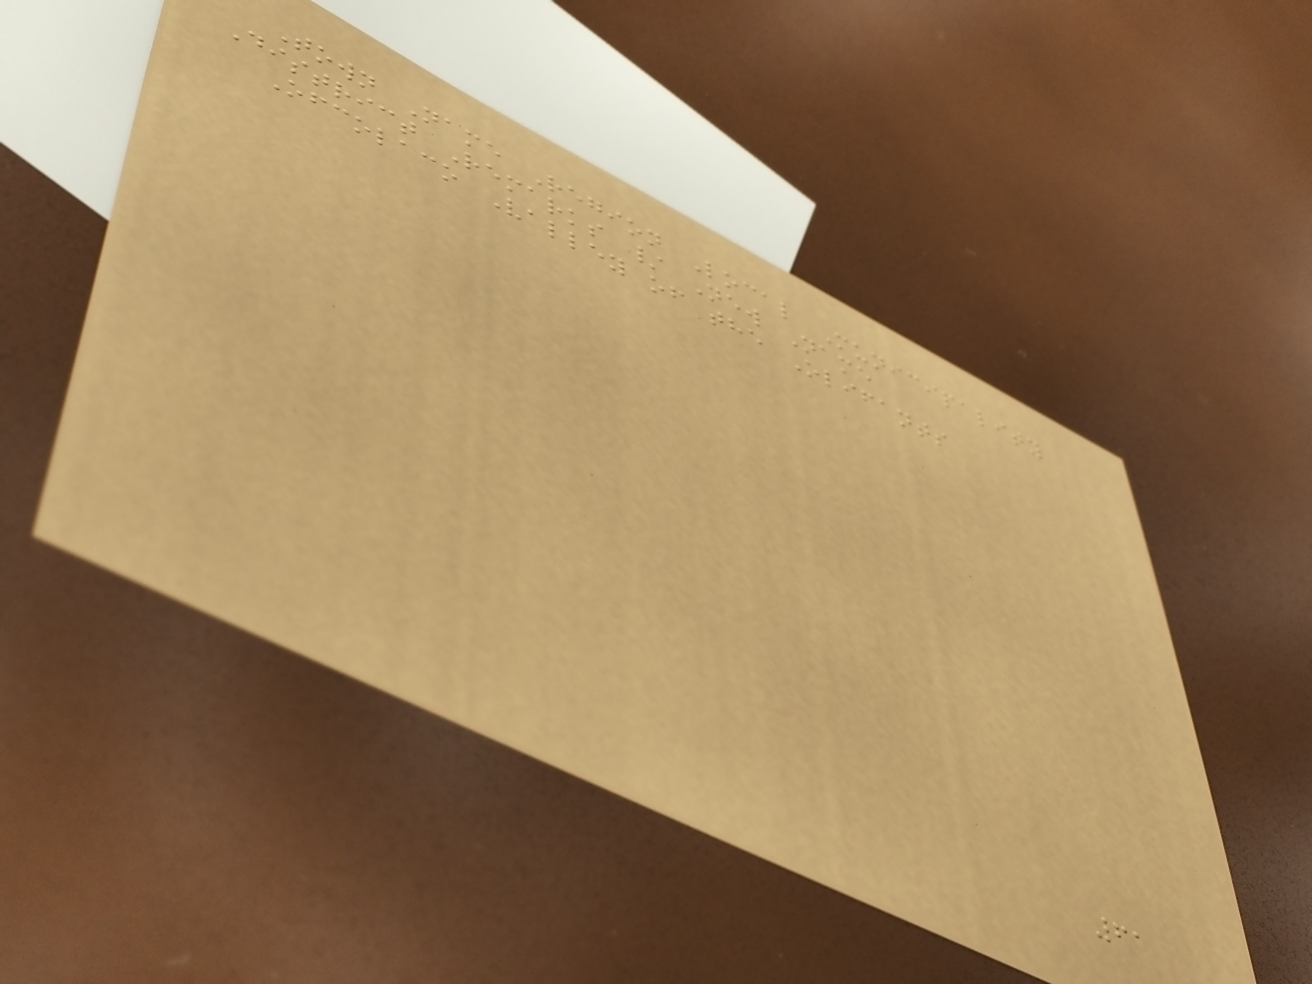Town Name Region Local Municipality
District Remarks / New Name
Ofcolaco Valley of the Olifants
61
